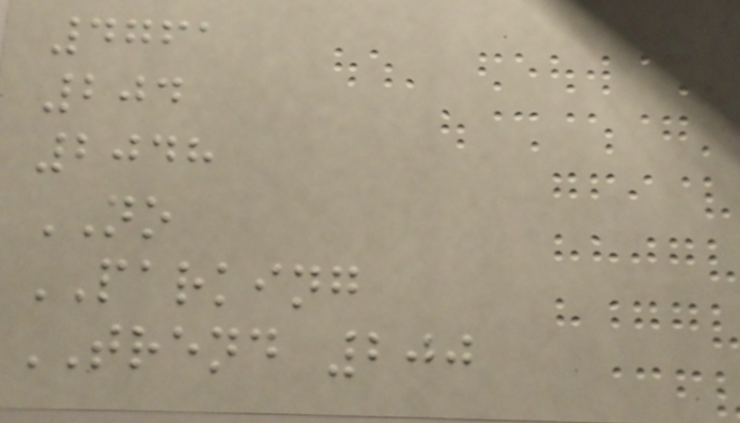4761
204
2048
NO
PARKING
TREND 200
